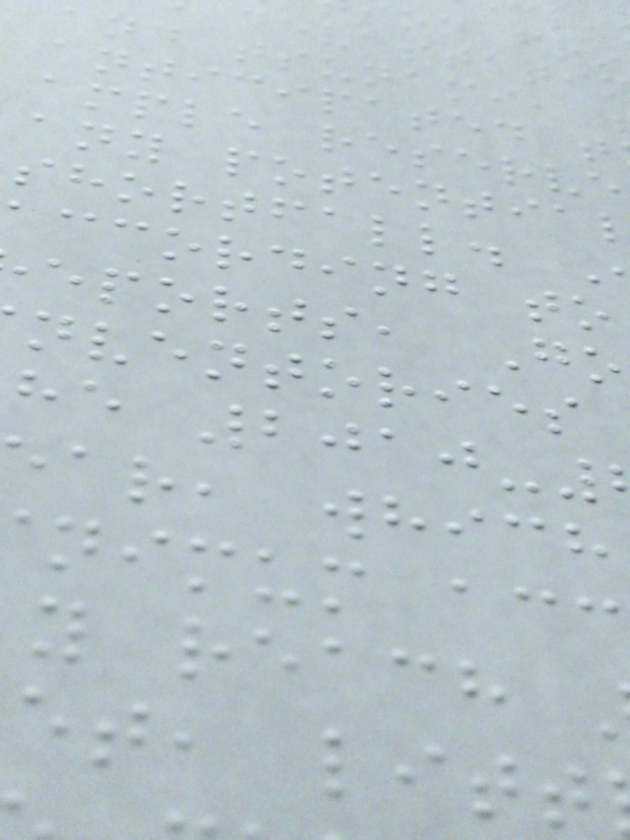devastati
and tsunami,
anticipated t
ample reserve
any potentia
shortfall.
ccording to
eports, Go
nventories
he 2010-
ar, which
nimum acc
y reach
et, litt
